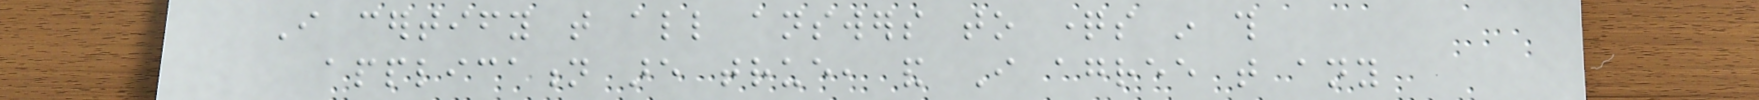I certify that all answers to questions in this
application are true, and I agree that any
